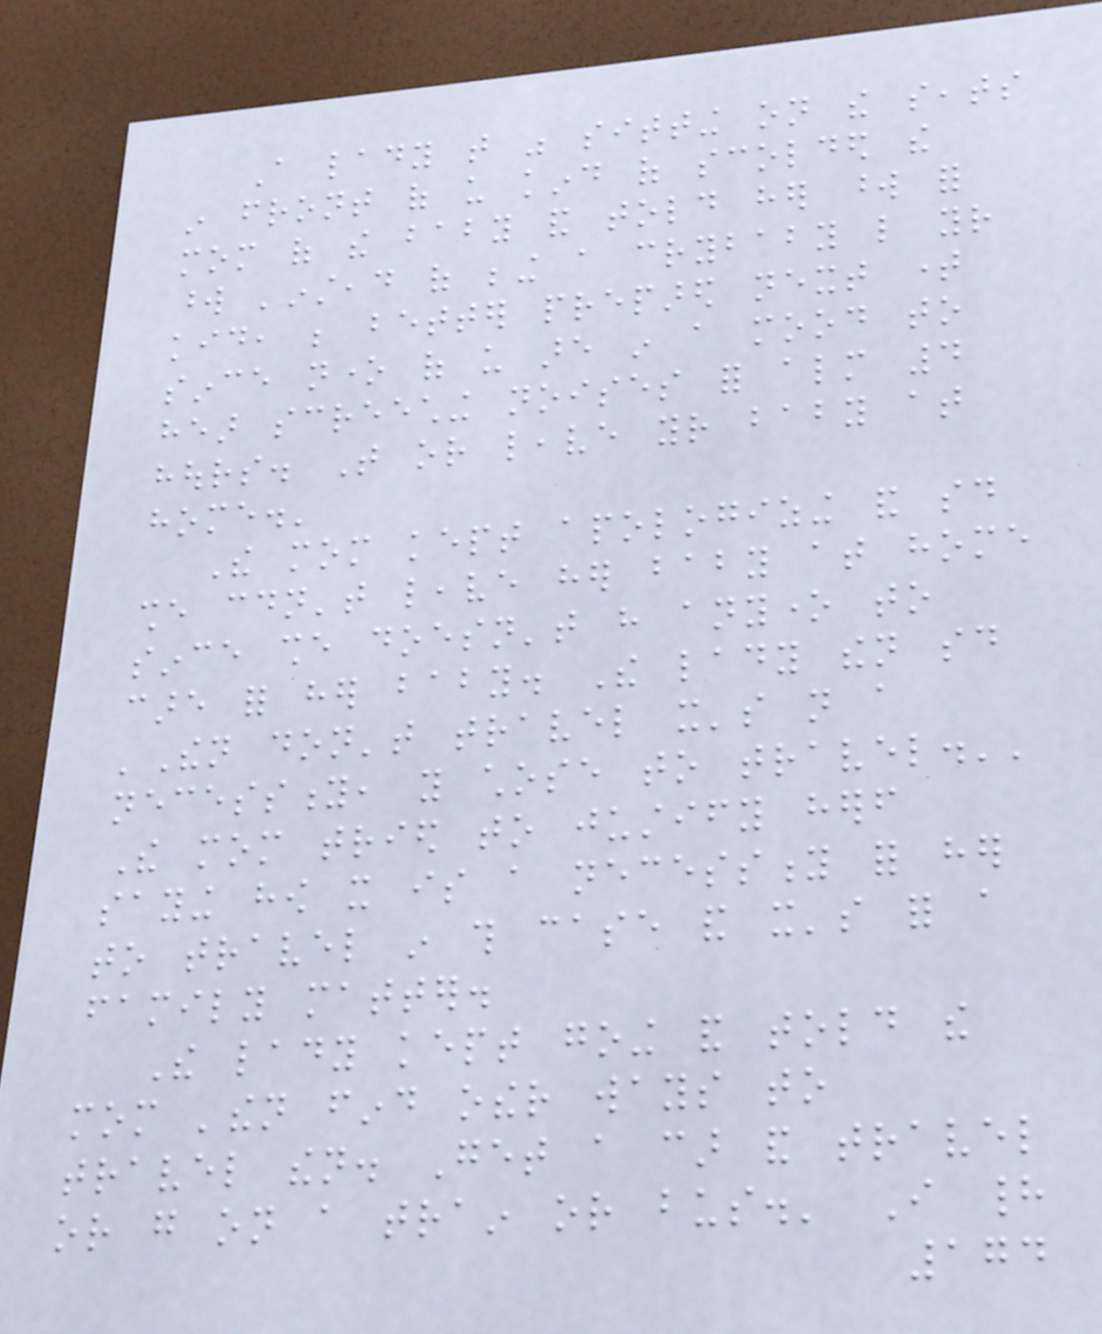A lady that was sitting on the seats
in front of us kind of scolded the
mom of the baby and told her word for
word 'instead of being a crybaby like your
kid, be better prepared next time
since none of us are in a mood to
hear screeching noises for almost 4
hours. That or leave your baby at
home.'
The mom kept apologizing and said
she couldn't leave her baby at home
since she doesn't have anyone to
care for her baby. The lady then said
'Then don't travel it's not a
necessity, you chose to travel.''
The mom tried to justify herself
saying how it is a necessity for her
to travel in this case and it's for a
family matter.
The lady kept going and told the
mom 'then find other ways to
travel then. Get a car and travel
or go on a train or bus.' I had
174
